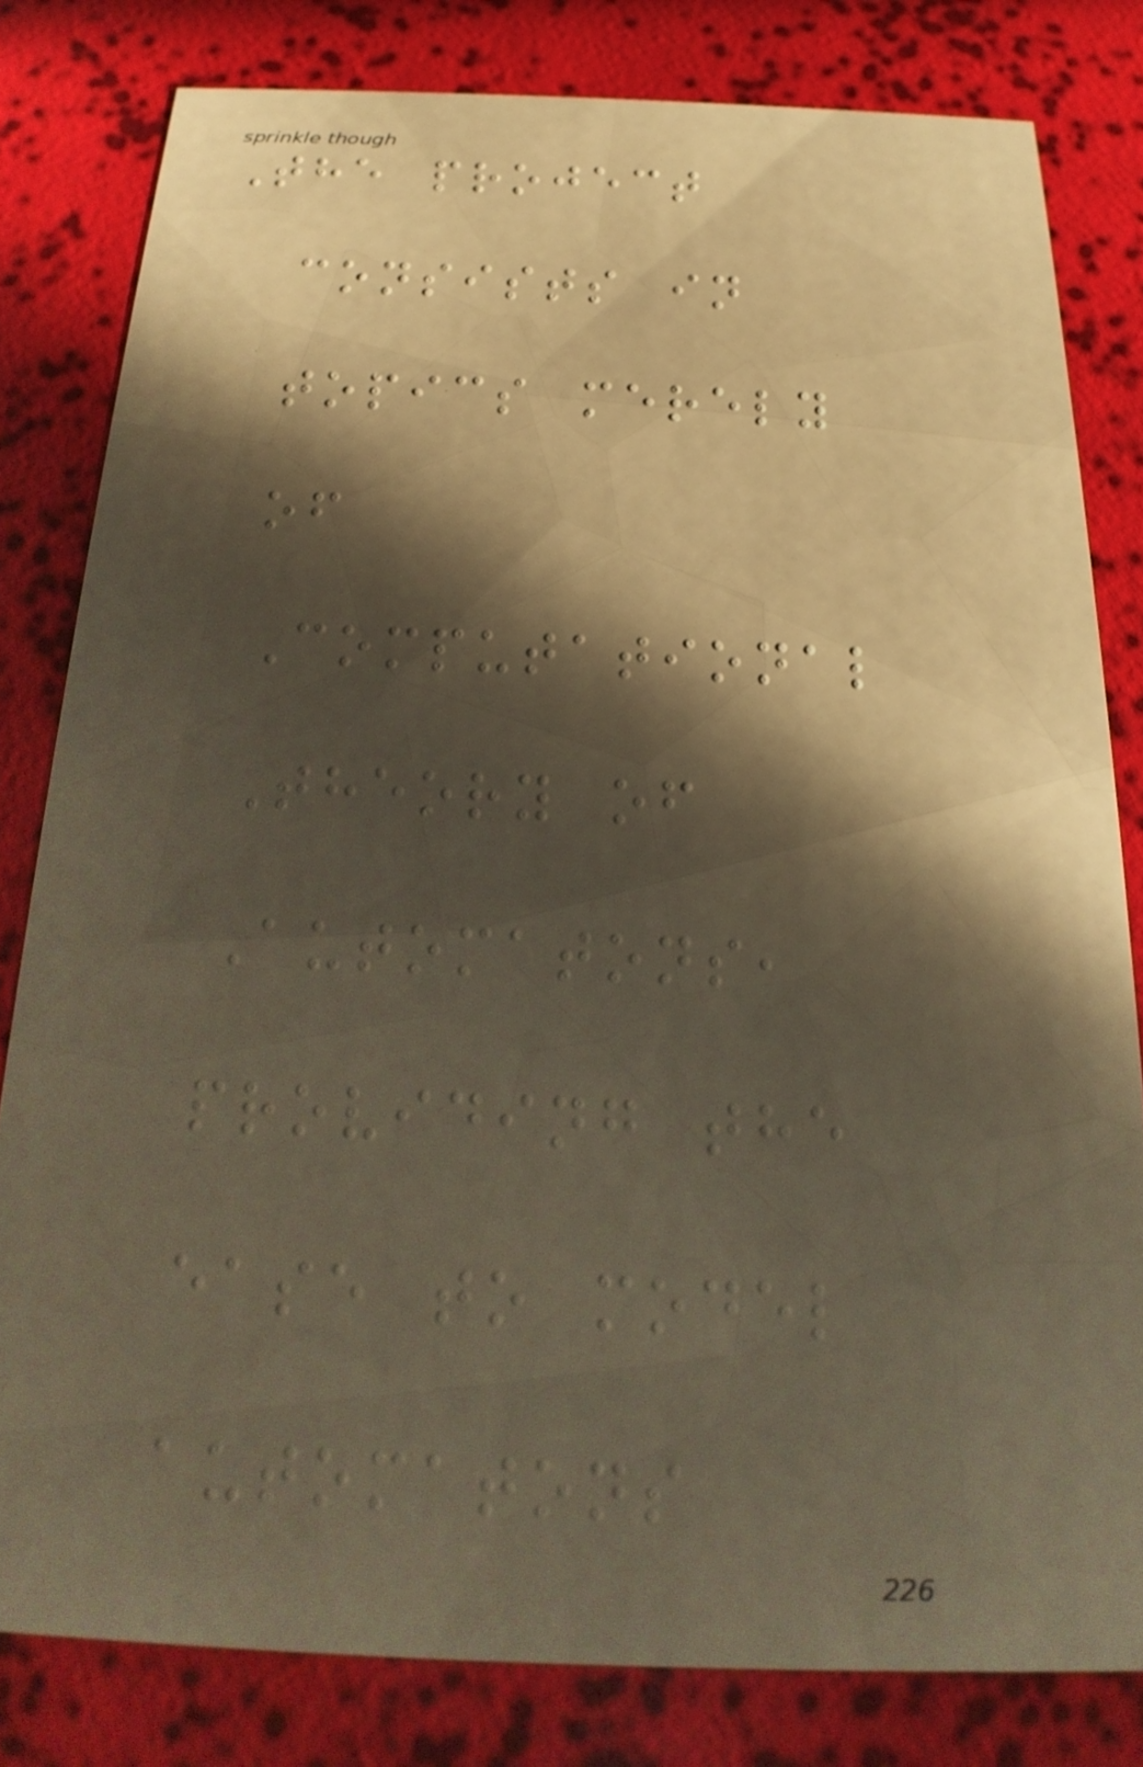The project
consists in
topics merely
of
Computational
Theory of
Automatons,
providing the
ease to model
automatons
